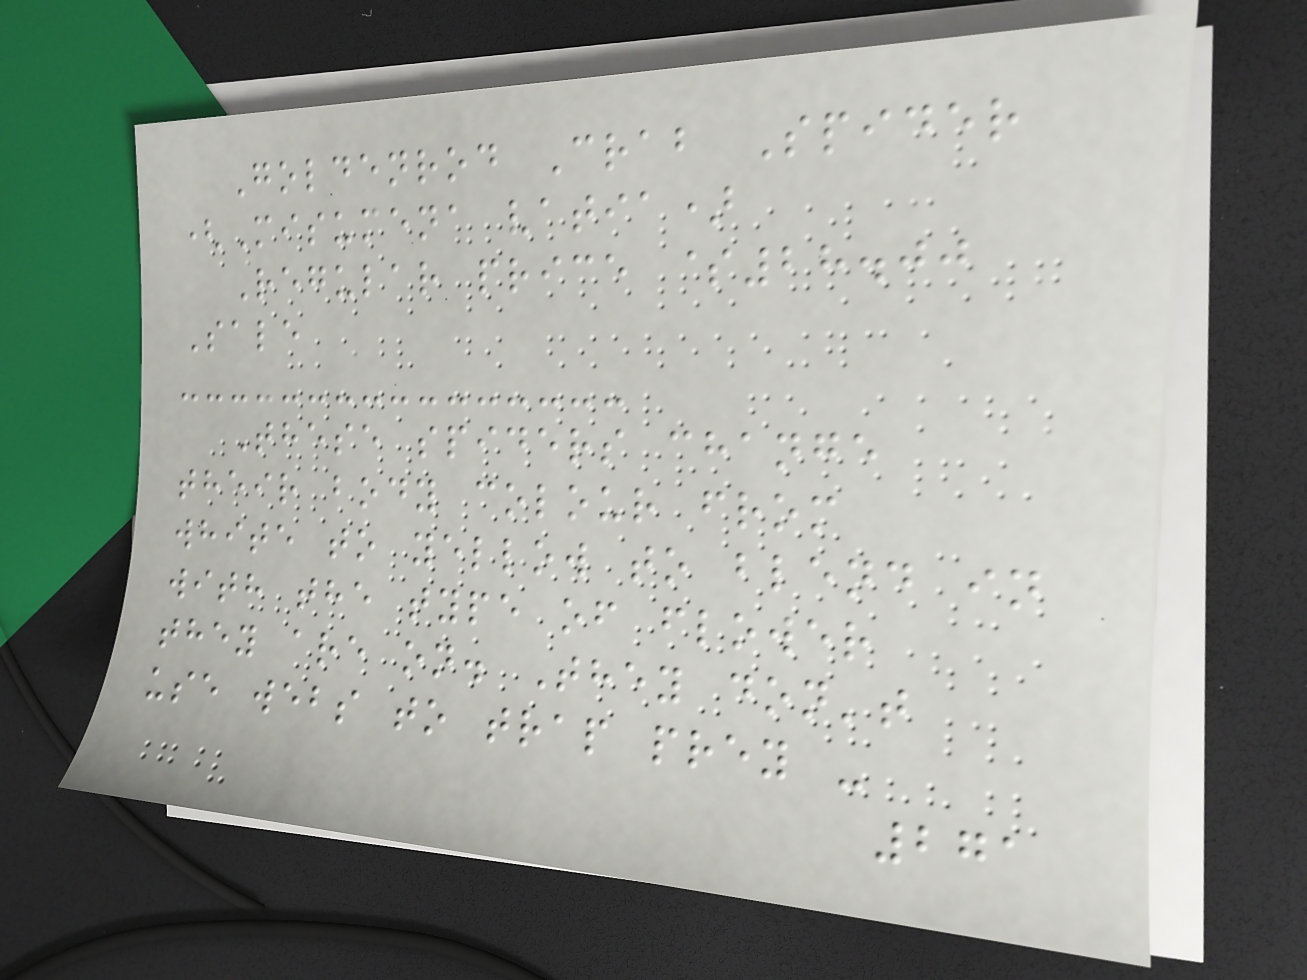Goldenrod Crab Spider
(Misumena vatia)
Regular price $28.00
Sale
These spiders change
their body colour from
white to yellow to blend in
with the type of flower
they are on. They don't
use webs to trap prey -
271
